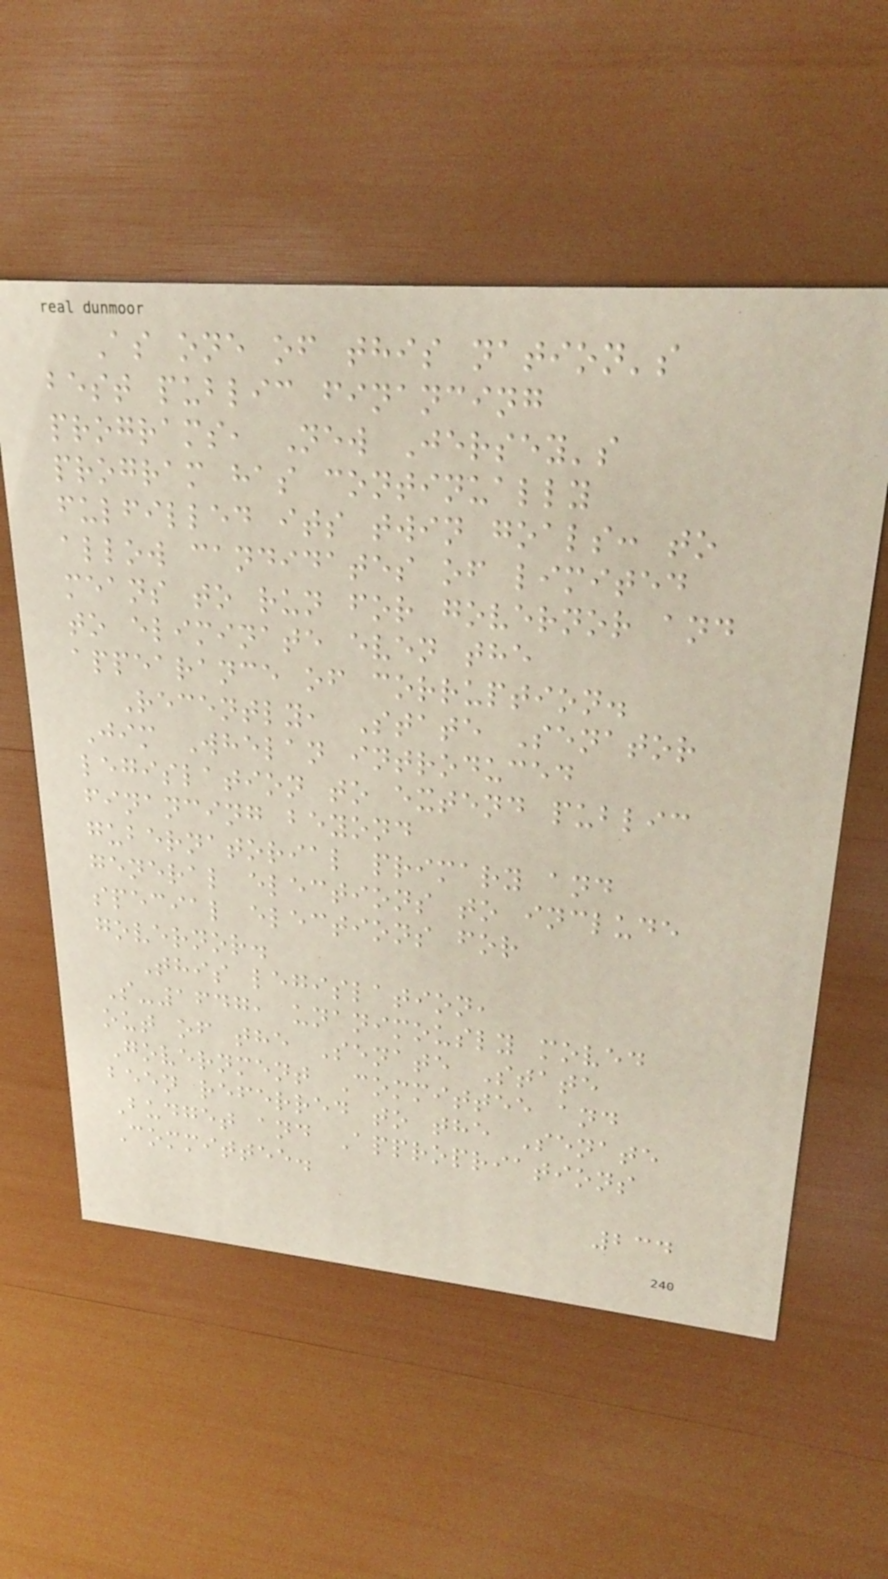As one of this nation's
best public financing
programs, New Jersey's
program has continually
fulfilled its twin goals: to
allow candidates of limited
means to run for governor and
to eliminate even the
appearance of corruption.
Recently, State Senator
Jim Whelan introduced
legislation to extend public
financing beyond
gubernatorial primary and
general elections to include
special elections for
governor.
This legislation,
S-1647, unanimously moved
out of the Senate State
Government Committee and
been referred to the Senate
Budget and Appropriations
Committee.
234
